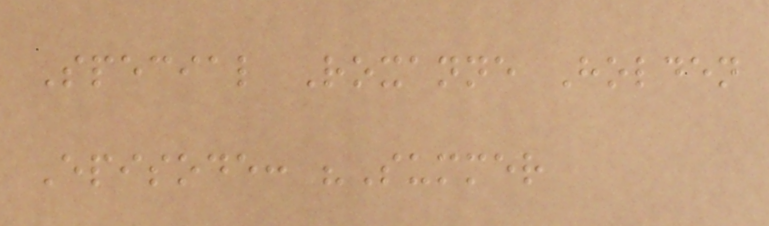Special Roxanne Holden
Episode: "Summer
